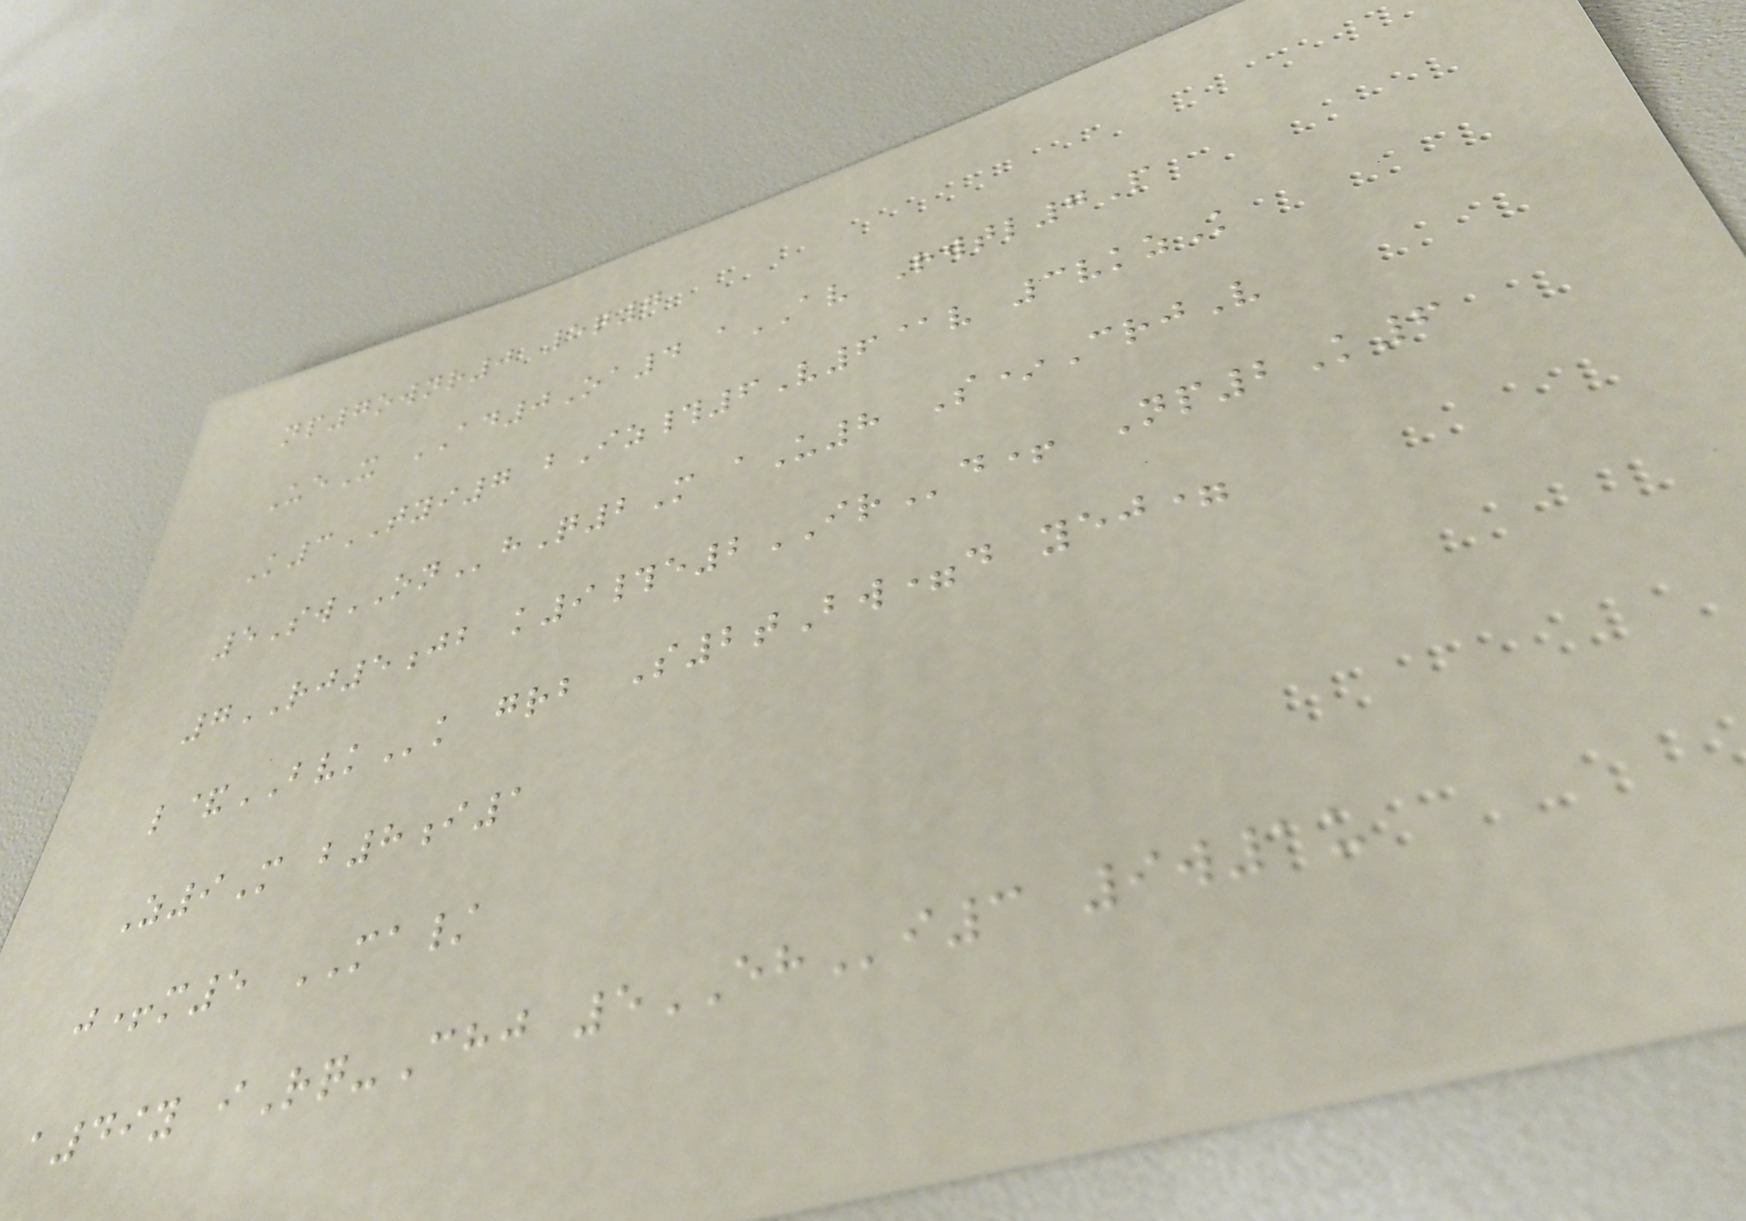np7ownr0 5q7
UeX AD0Oa4 aAV Rwtl7P
K3TYI7 bIz#6V6@v 3vkzK
5SwONhQ2M aU8 S*CrjV
7RJ5jb k9#e2IRd+ Np2K6
l&BVKk grb S2tBw=d yej=
Z9M b8i1
j+m5 MA/
a49y iRq-Chj 5EHi3 9w1u
